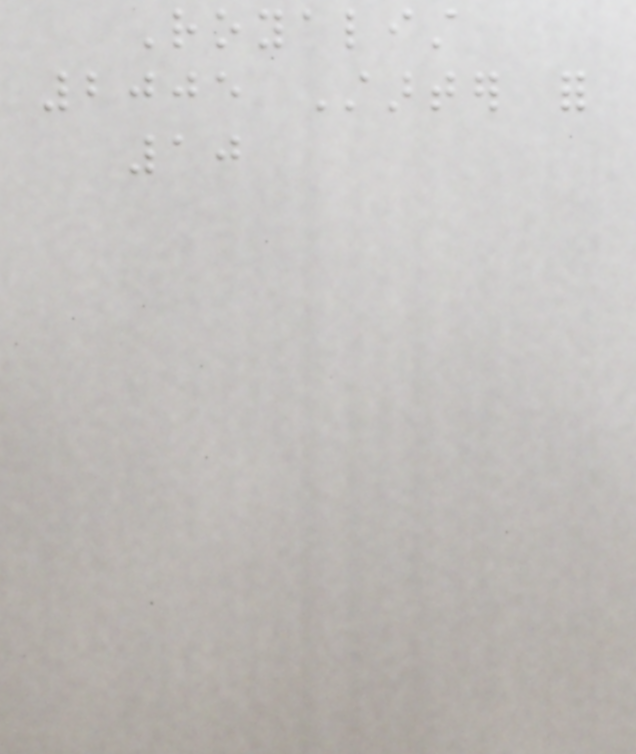Royalist
2005 Starter for
10
